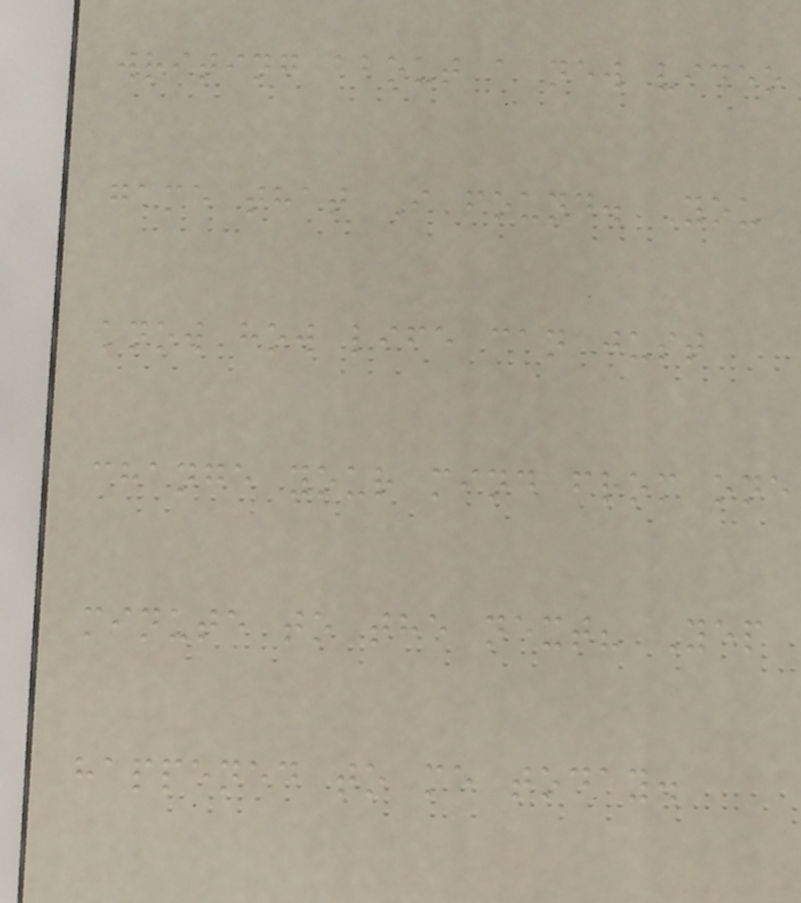writing about a new video
game that I found. You
know how life can just
change your mind from one
minute to the next? Yep
happened to me today.
